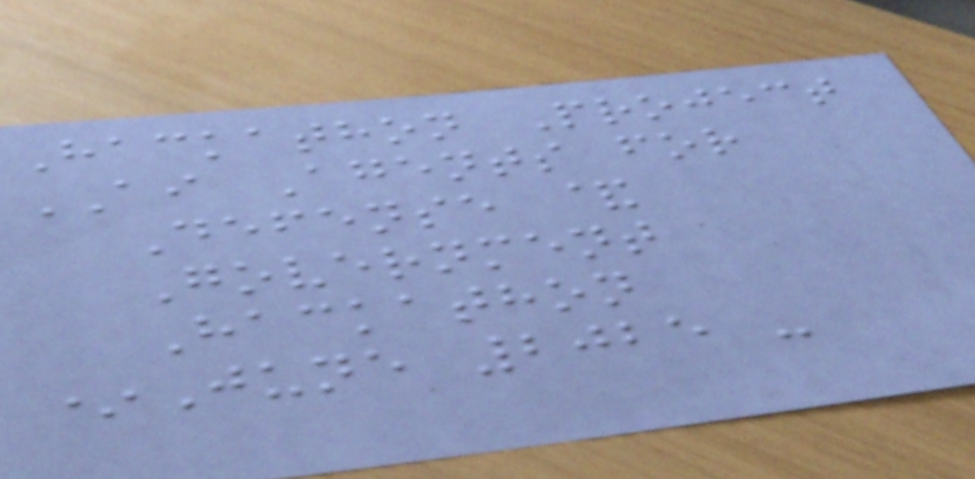Hackathon Project
AI Agents for
Defense &
Government
Hackathon
*June 2025 -
